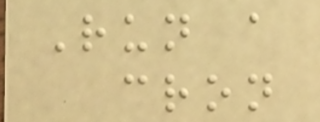Run a
cron
